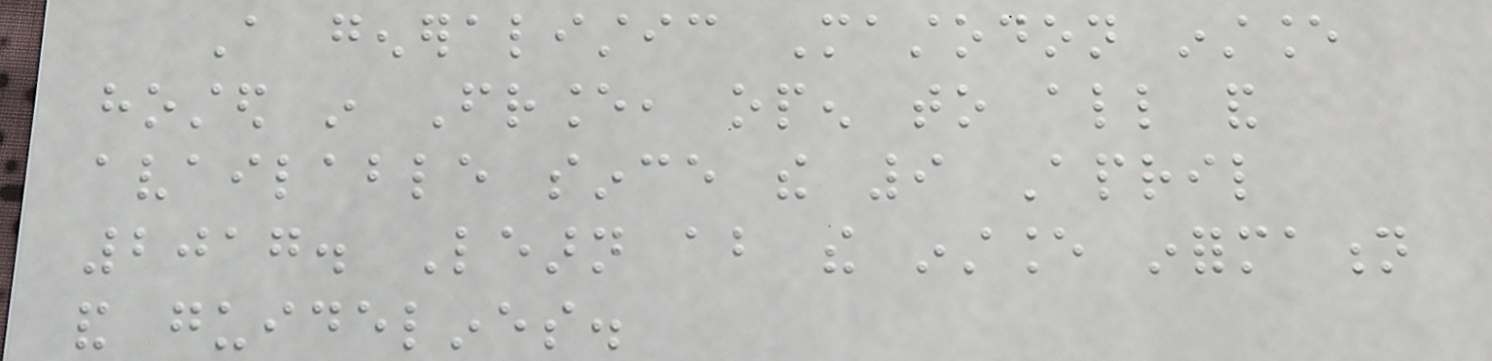A generalistic Mastodon instance
hosted in France, open to all and
available since the 9 April
2017. Learn about the instance information
and guidelines.
